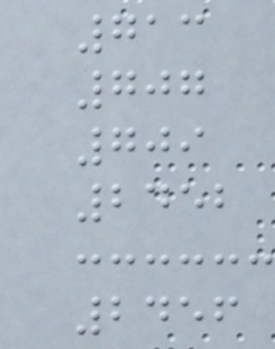713
707
709
2452
2456
